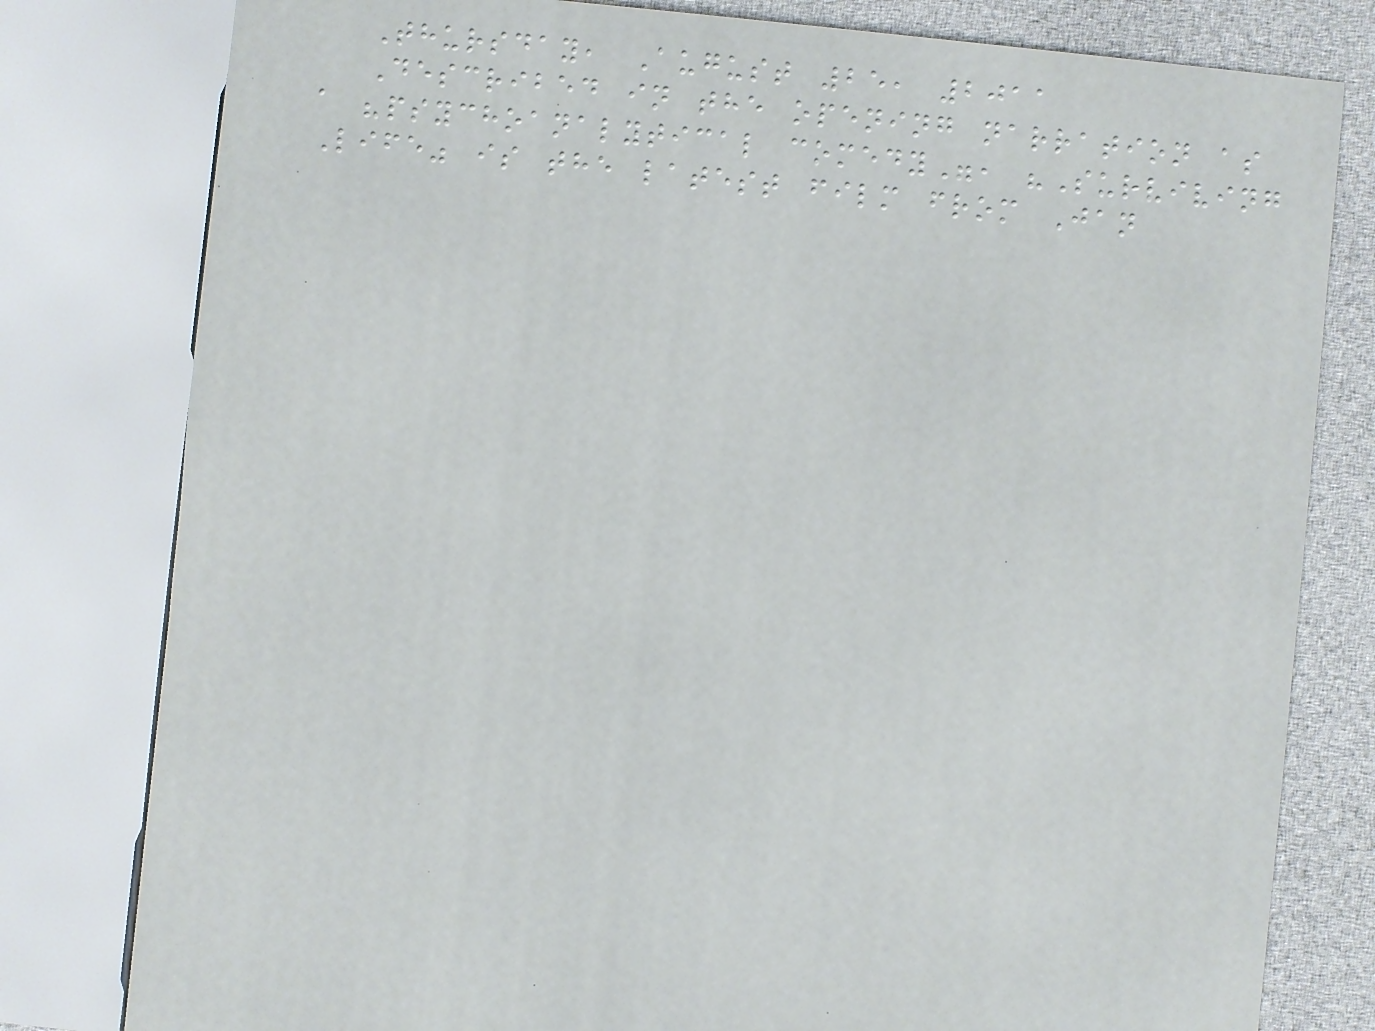Thursday, August 25, 2011
Described in the opening narration as
a "psychoanalytical comedy", "Surviving
Life" is the latest film from Jan
